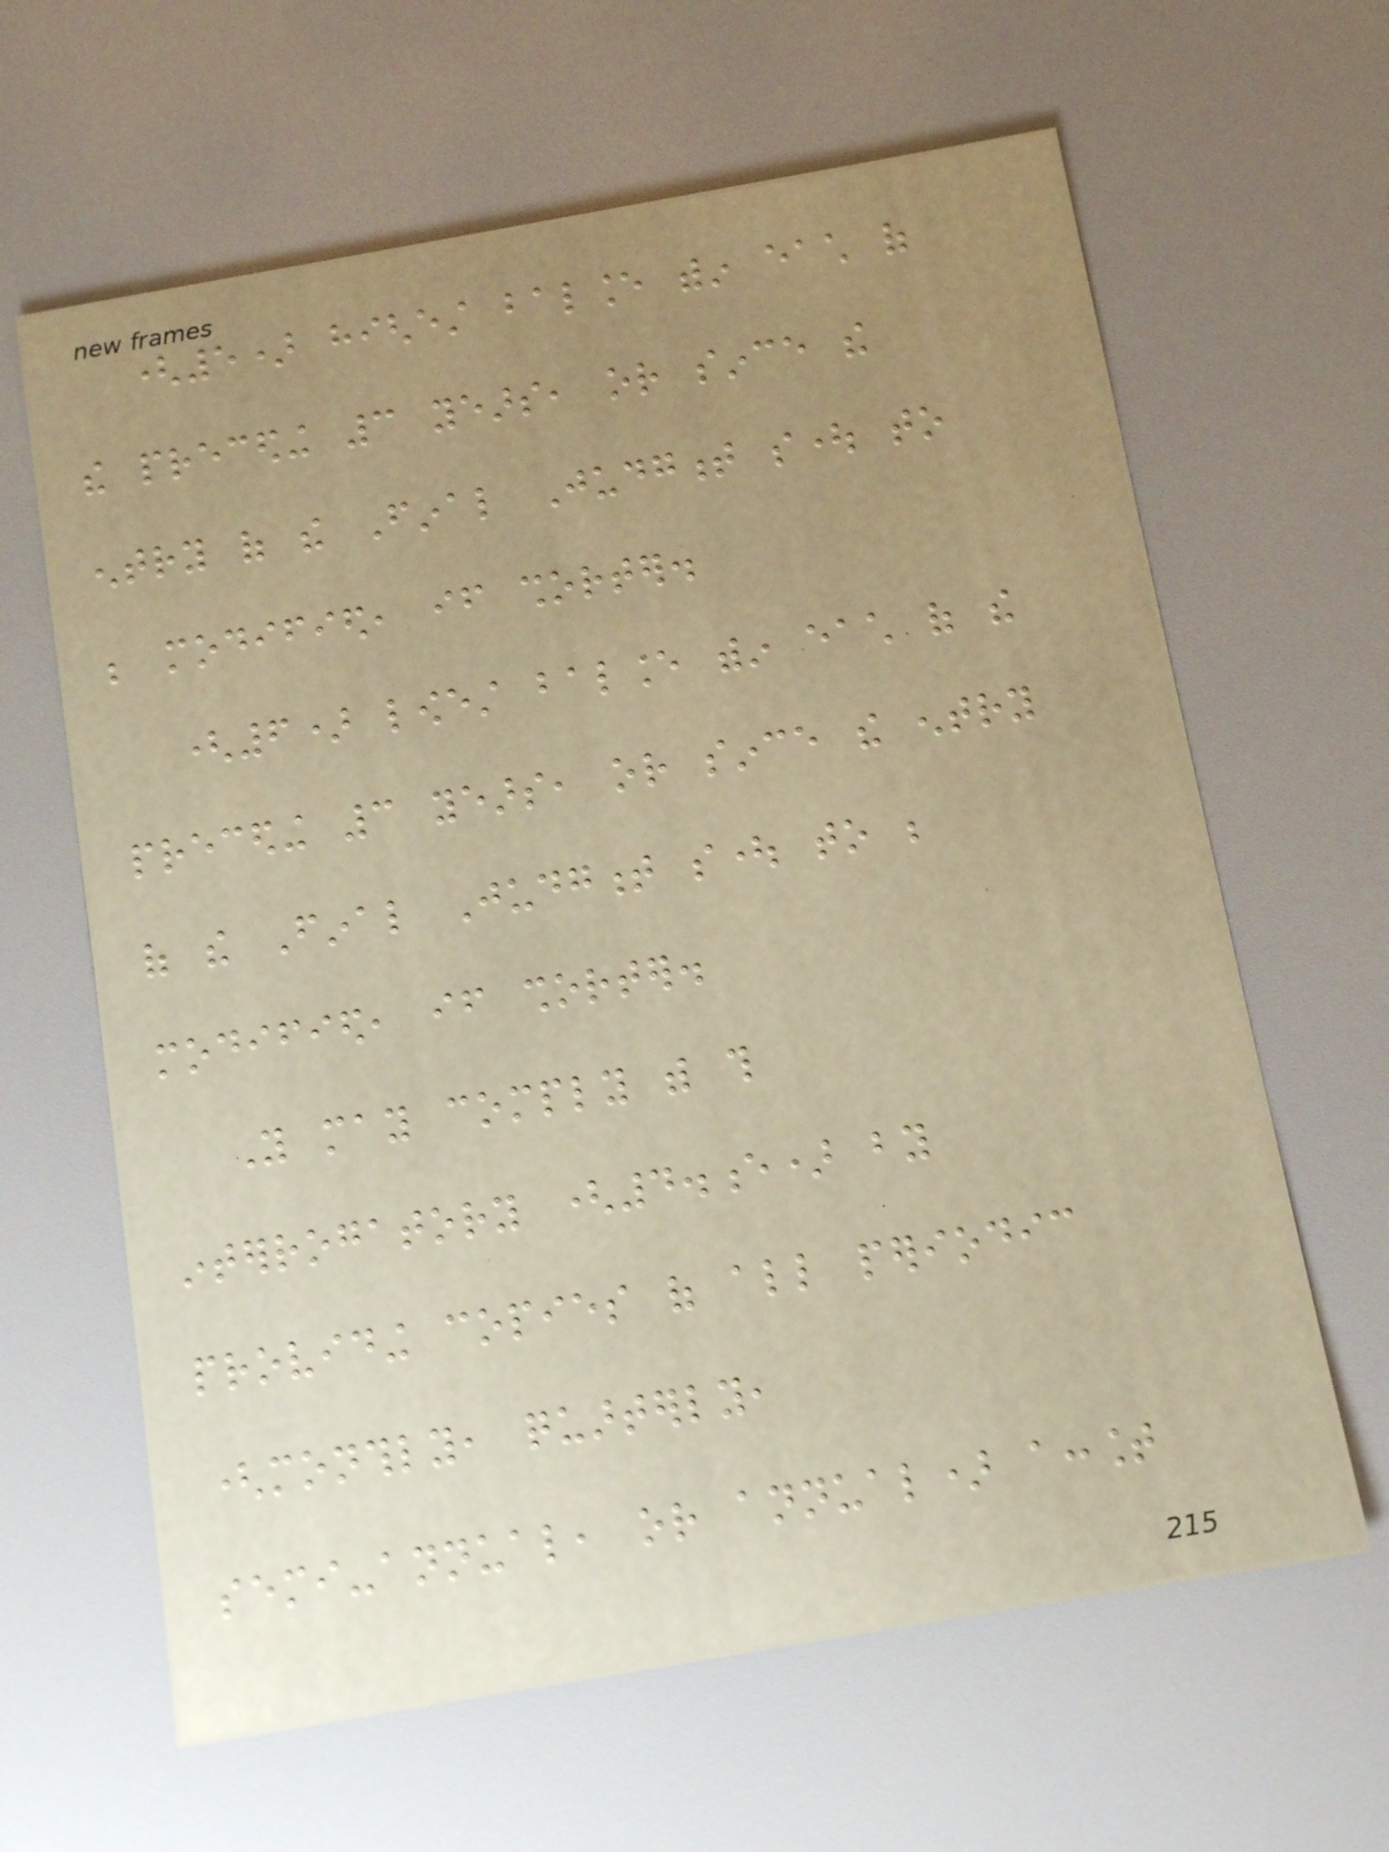(5) highest balance within each of
the preceding 3 years, or since the
entry of the Final Judgment sought to
be modified, if shorter.
(6) lowest balance within each of the
preceding 3 years, or since the entry
of the Final Judgment sought to be
modified, if shorter.
You may comply with this
interrogatory (4.e) by
providing copies of all periodic
(monthly, quarterly,
semi-annual, or annual) account
